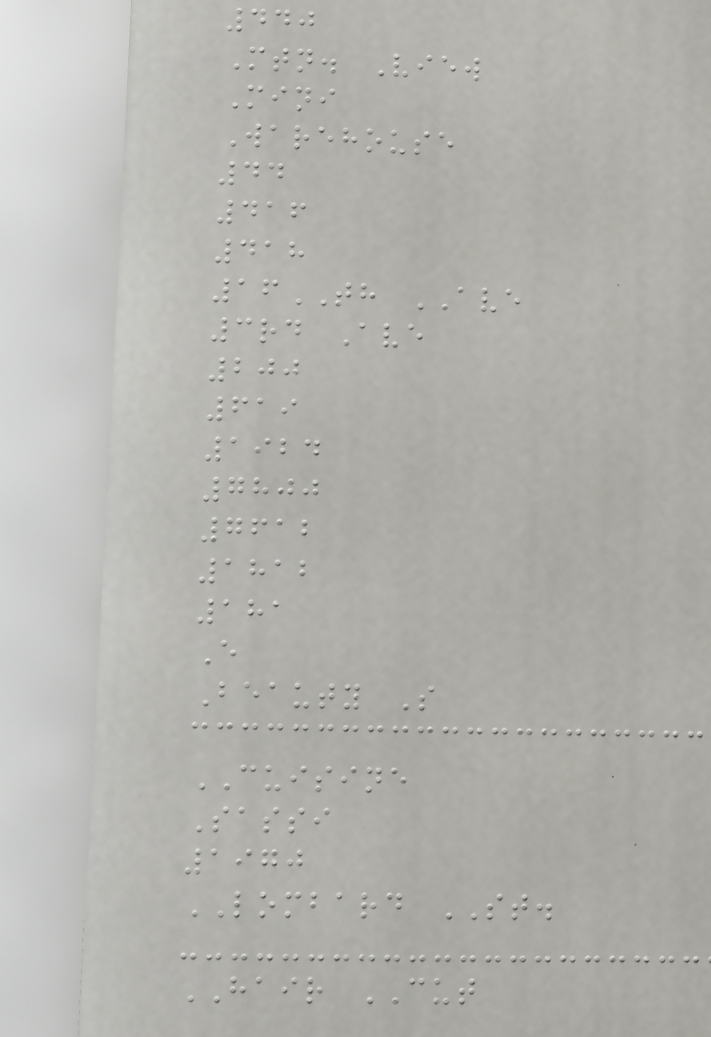440
Mtn. View
Mini
Warehouse
44
416
418
16TH AVE
3rd Ave
200
619
1924
7800
7612
1812
181
E
Beauty S
CUISINE
Sassi
1970
LOMBARD ST.
HAIR CUT
